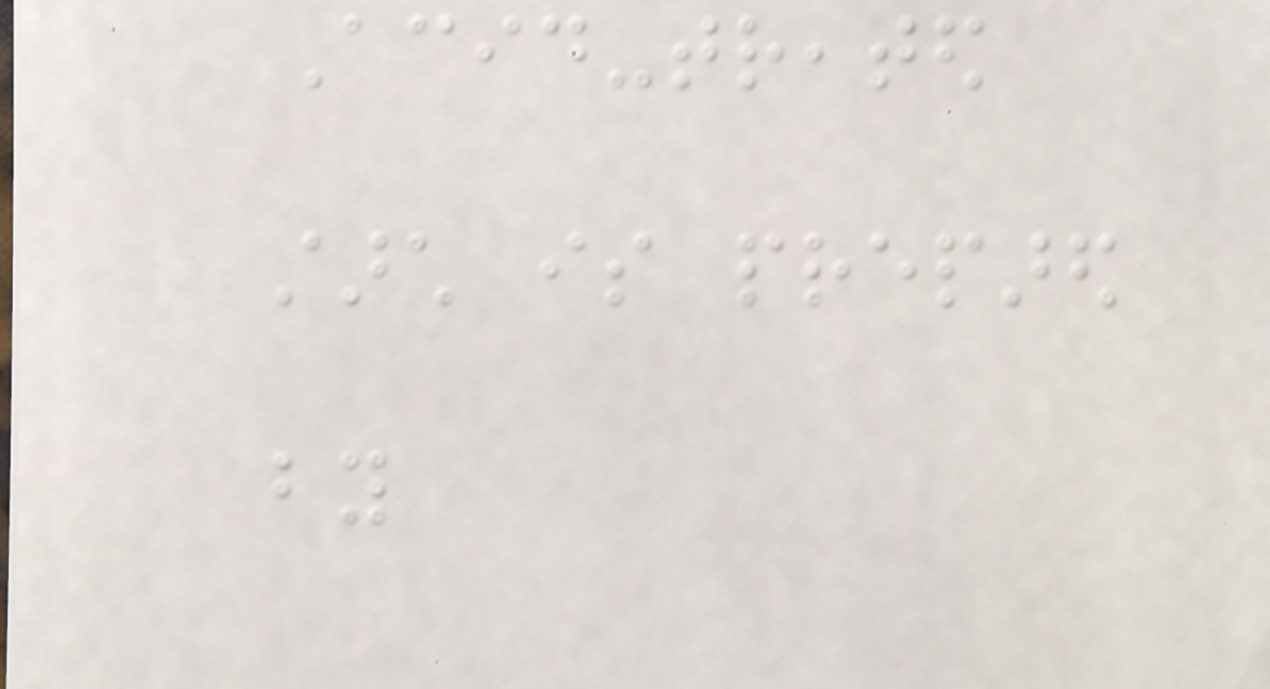Acid-treated
starch is prepared
by
